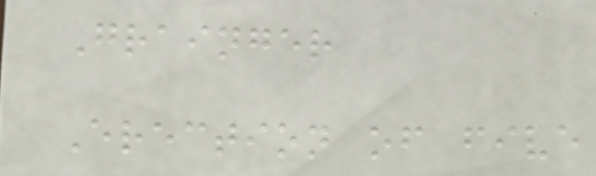Grainger
Erection of five
